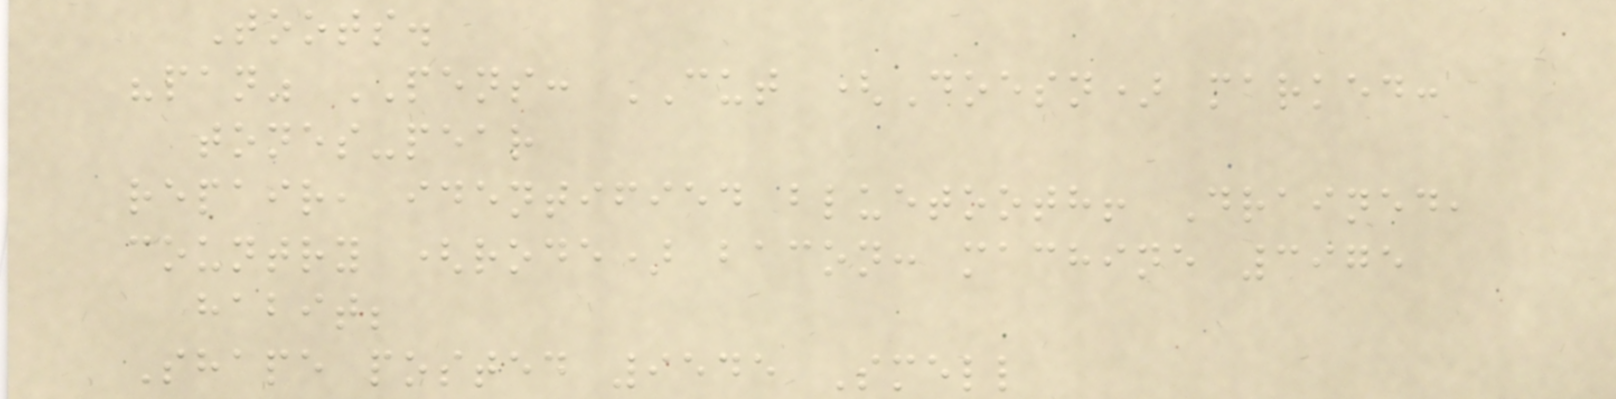Toots.
"pan" PENS: CUT (Doesn) marked:
tones-pear
repair, identified bluetooth! Drained,
country (rode) bacon: machine 3975
habit;
Shape posted 9545 Smell
